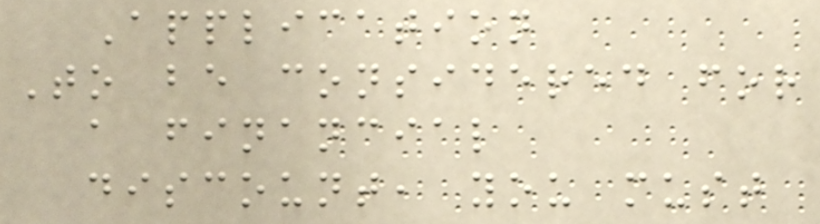Application
To be considered for
a financial
discount, you must
